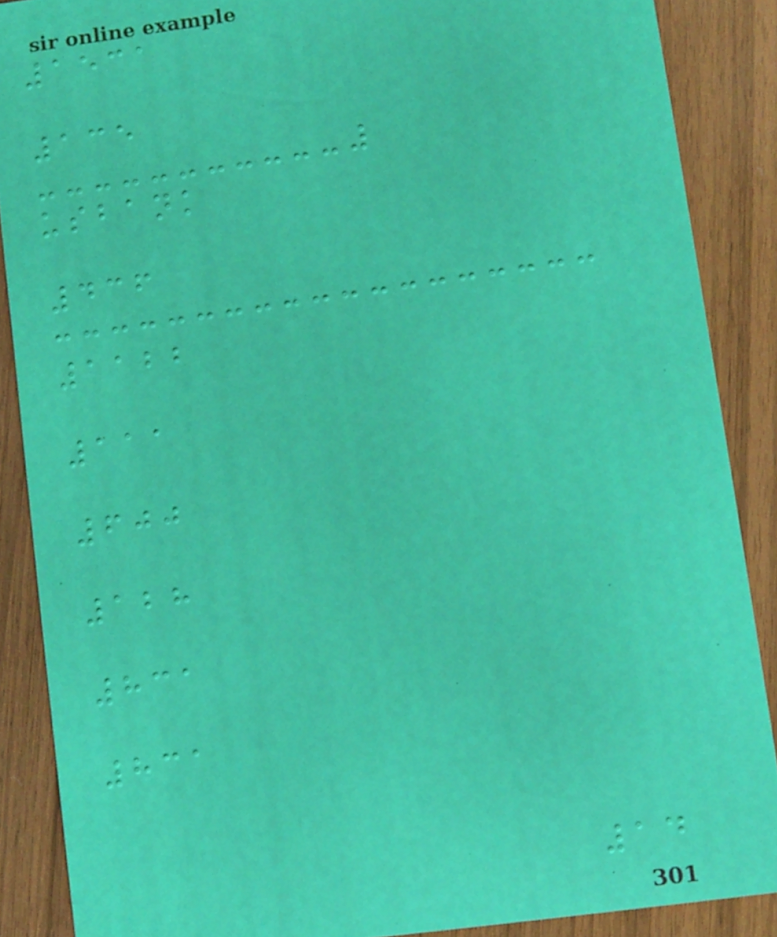1531
135
usbank
436
1122
111
600
128
831
831
14
